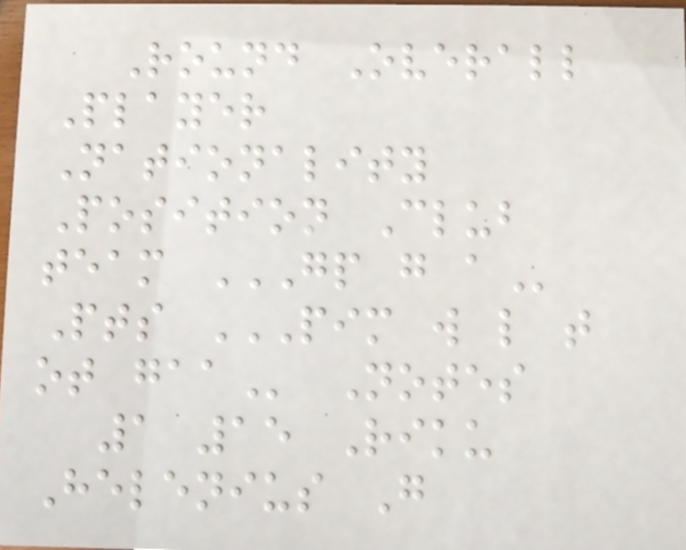Round Overall
Player
Nationality
Position Club
team GP G A
Pts PIM W L T
OT GAA Notes
1 15 Riku
Helenius G
